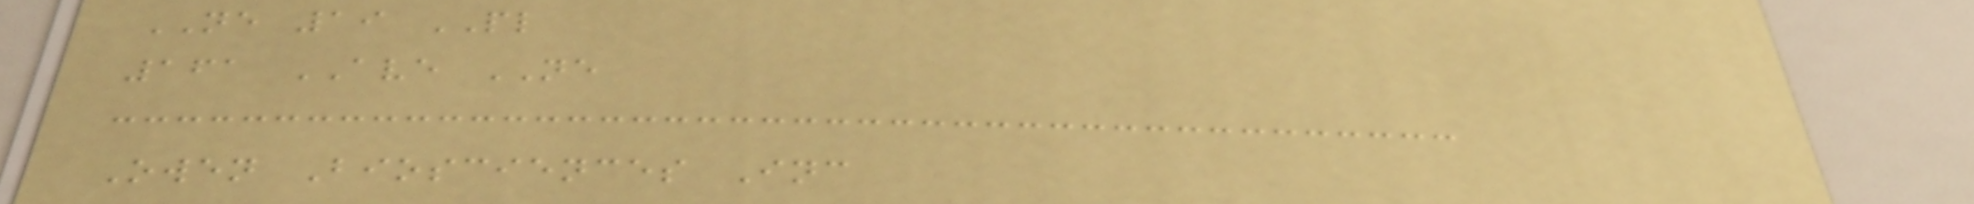NE 19 PL
161 AVE NE
Owen Biosciences Inc
